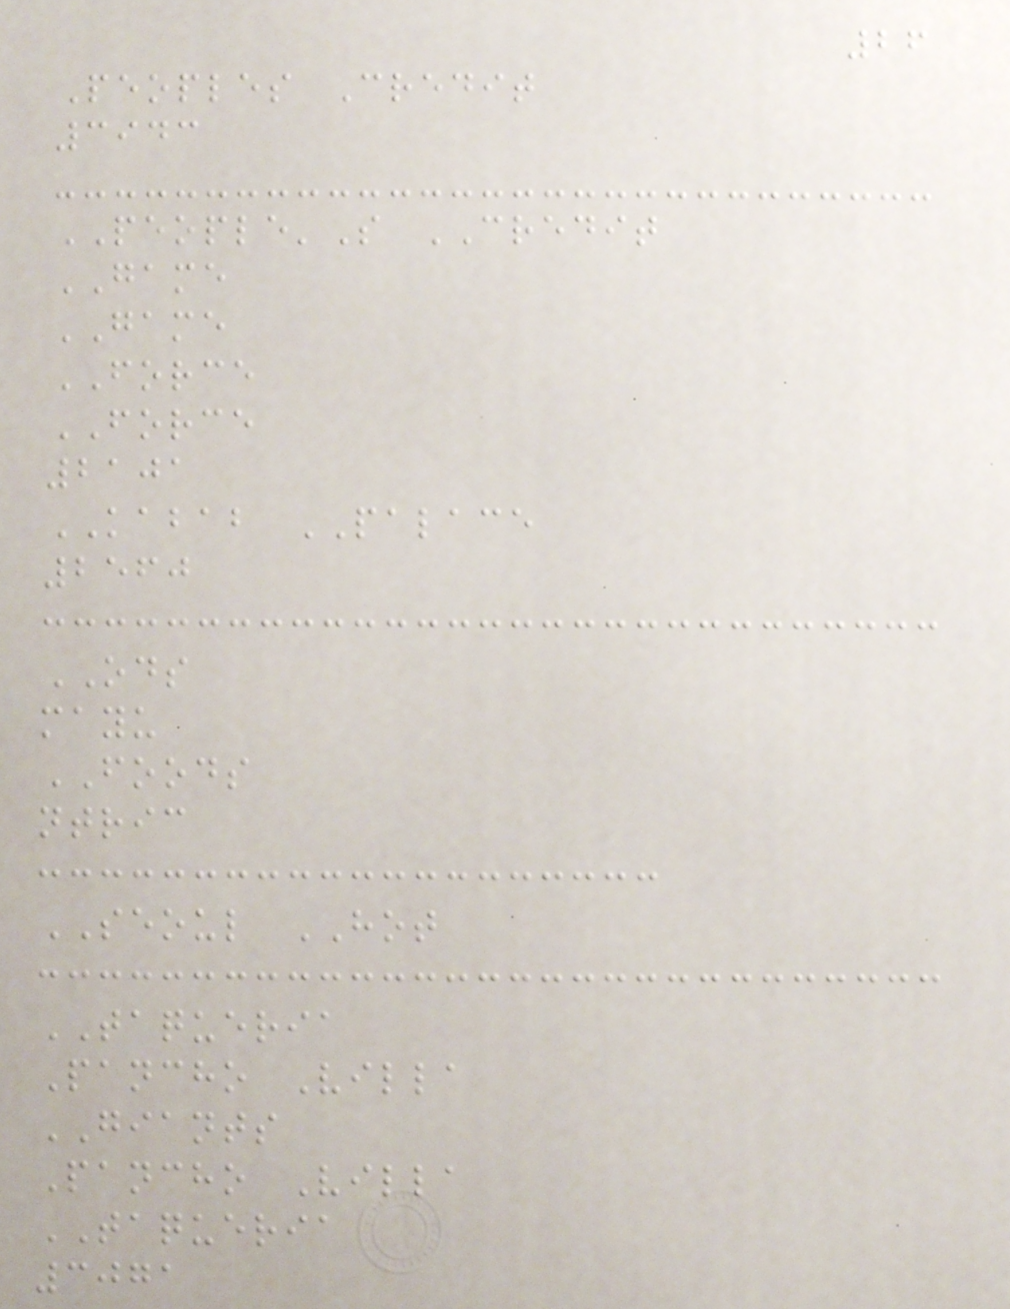26
Peoples Credit
3943
PEOPLE'S CREDIT
GAME
GAME
FORCE
FORCE
2101
KABAB PALACE
2560
ODS
mayu
FOODS
ntric
SEOUL HOT
TAQUERIA
Pancho Villa
GIANTS
Pancho Villa
TAQUERIA
3071
